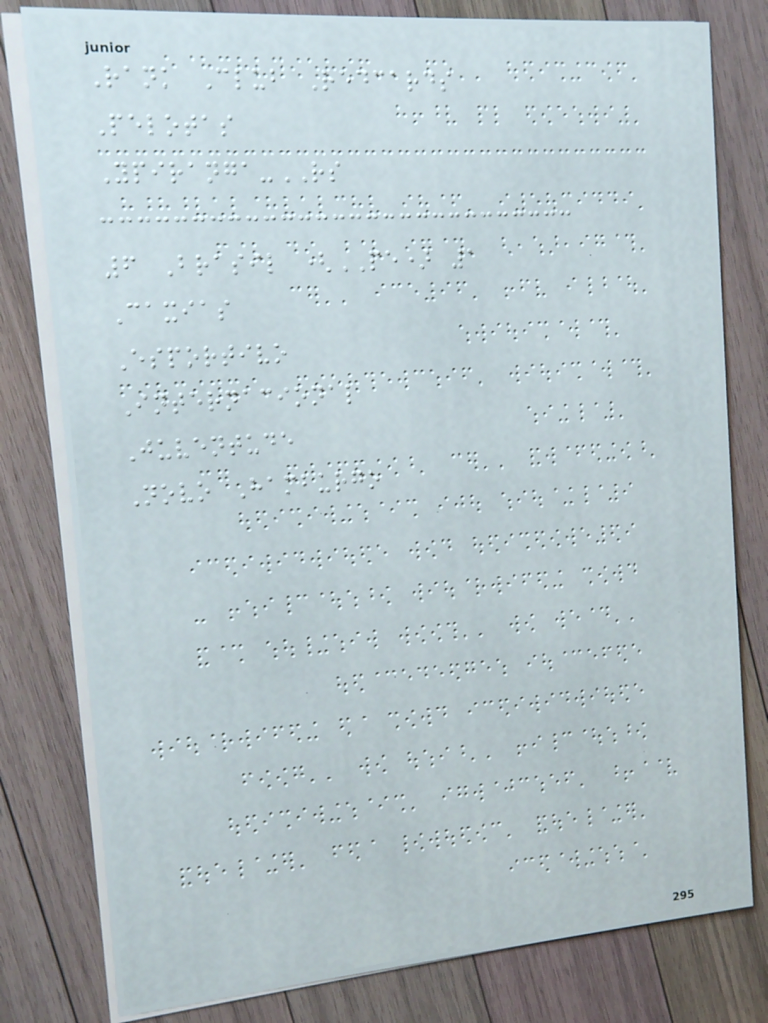Rank Club Redcards
Pelotas
Ypiranga-RS
6 Brasil (PE) 1
Caxias
Esportivo
Internacional
Juventude
Novo Hamburgo
